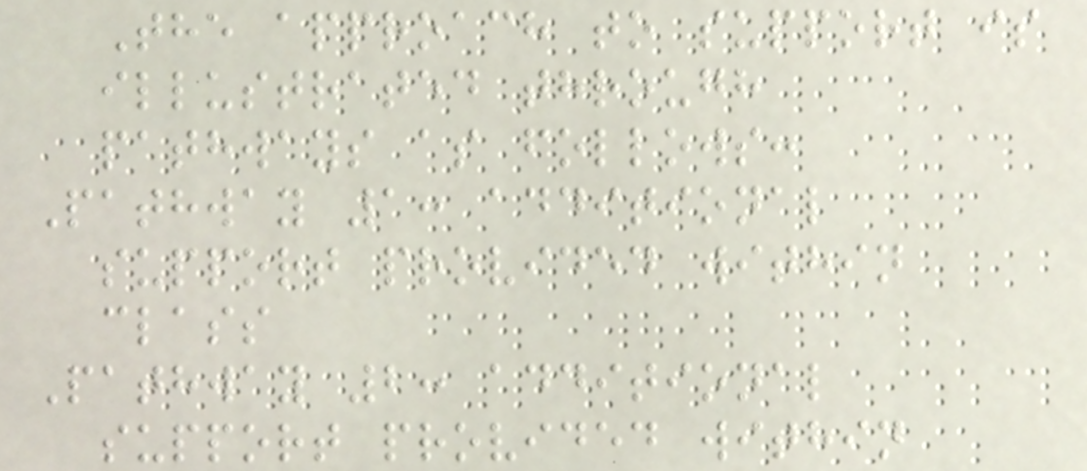The approach to support is
illustrated through
pathways as follows:
Pathway 1: additional
support provided within
class
Pathway 2: additional
support provided within
